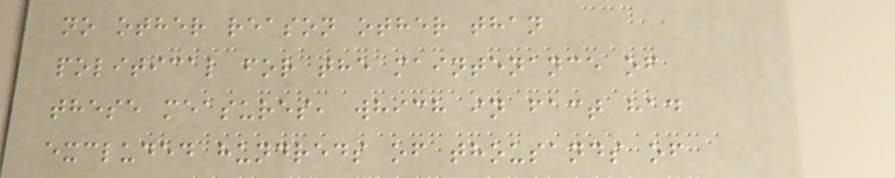no other reason other than
political for the maintenance of
these measures, which in fact had
excluded hundreds of thousands of
